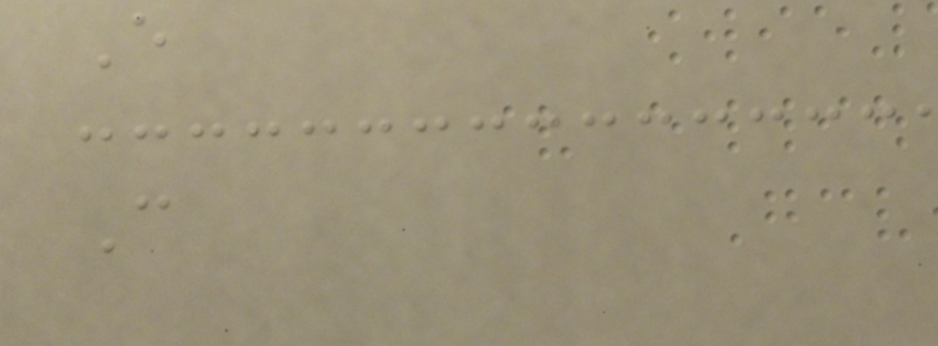E
C
